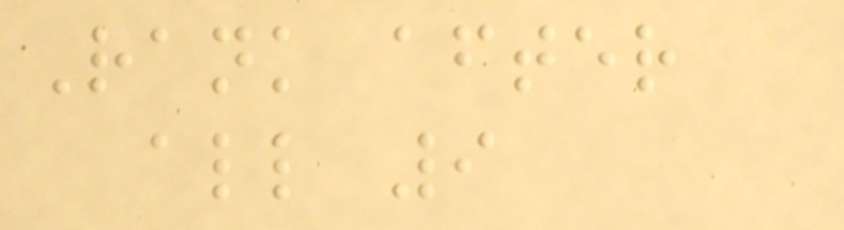Rank after
all 9
